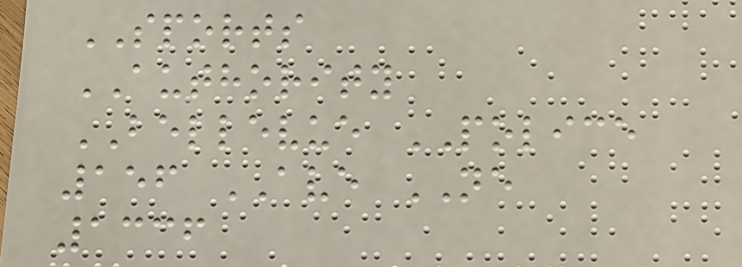SPORTS
AUTHORITY
BELLEVUE POLICE
156 AVE NE
1336
